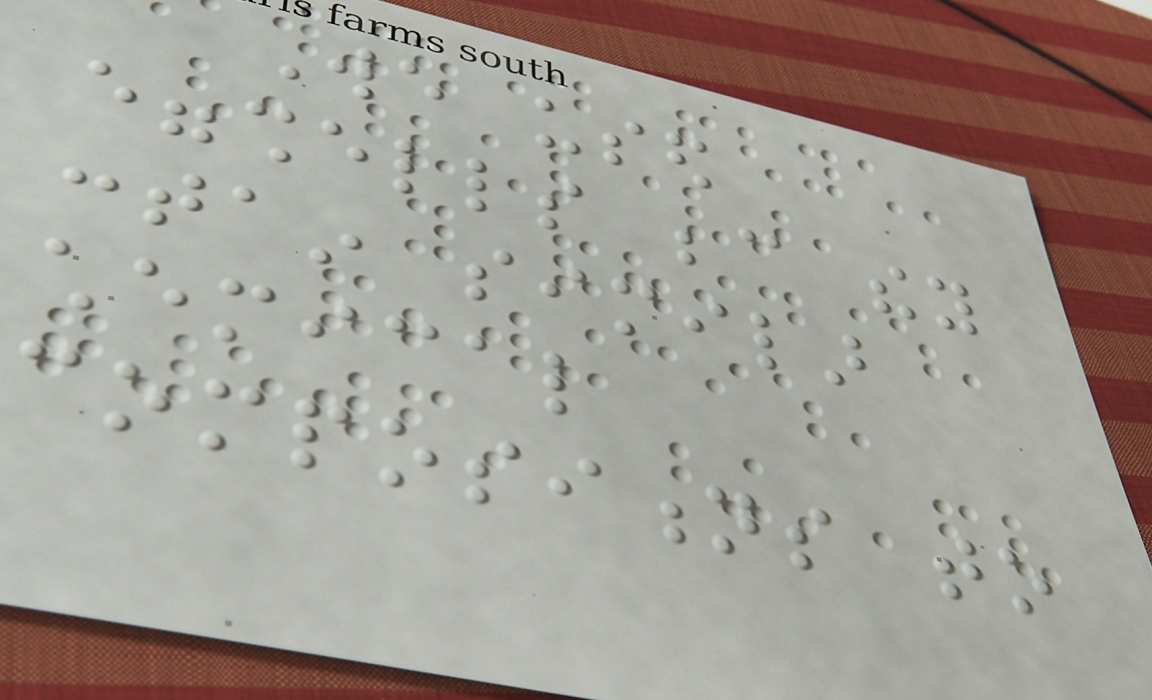We used
eggshells because they
contain similar
chemical
compositions to
